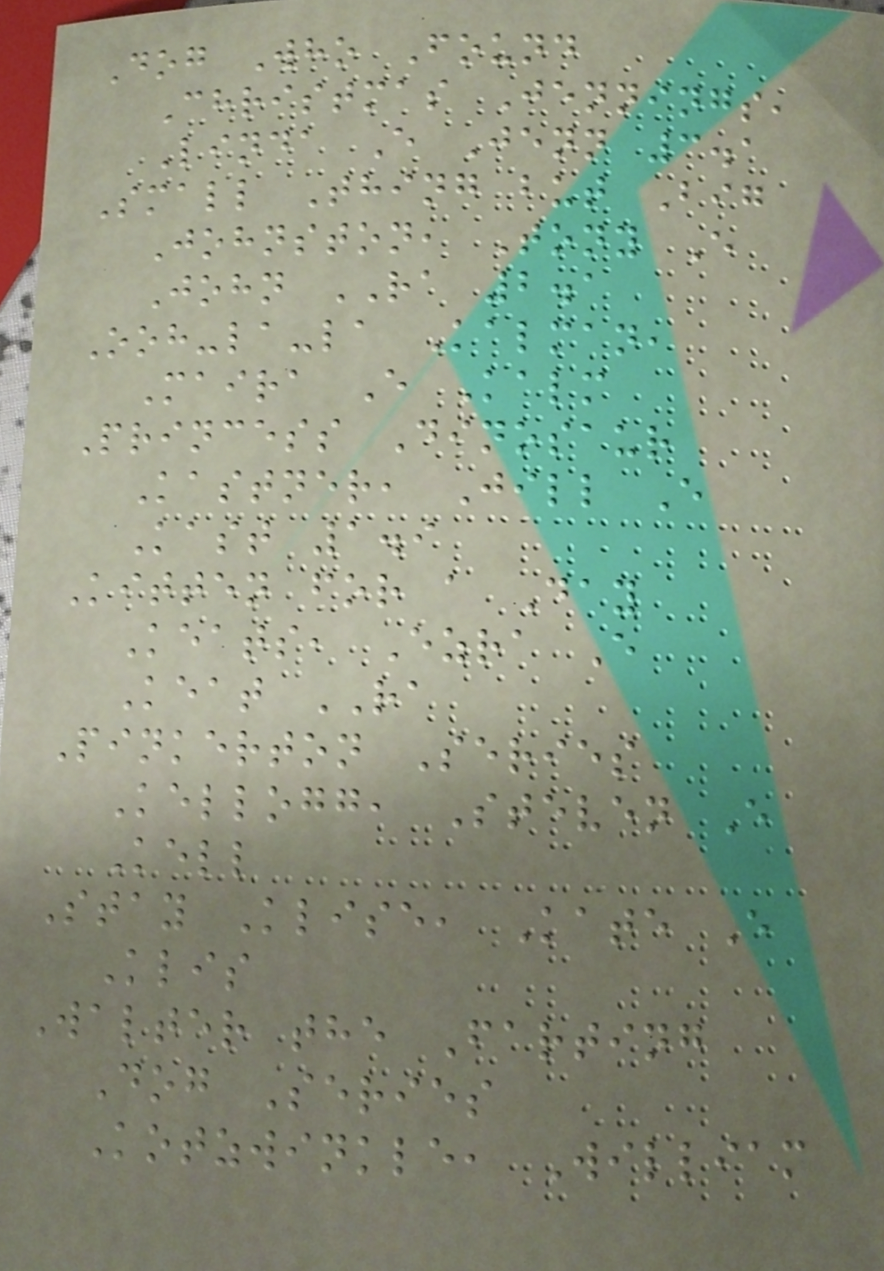Dog Who Found
Christmas Jennings,
Linda E Jenn 3.1
Small Thing but Big
Johnston, Tony E
John RA 2.1
Ooh-la-la Kalman,
Maira E Kalm
Princess Dinosaur
Kastner, Jill E
Kast 1.9
Kitten for a Day
Keats, Ezra E
Keat RA
Pinkerton Series
Kellogg, Steven E
Kell
Stay Klise, Kate E
Klis
Walter the Farting
Dog Series
Kotzwinkle, William
